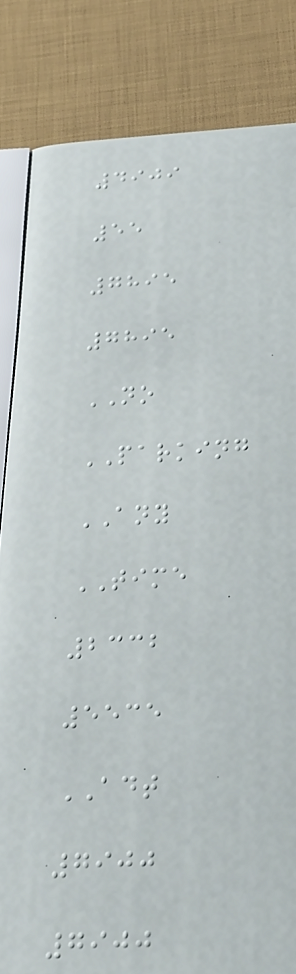4909
55
7895
7895
NO
PARKING
ANY
TIME
2332
5535
ADT
7900
7900
